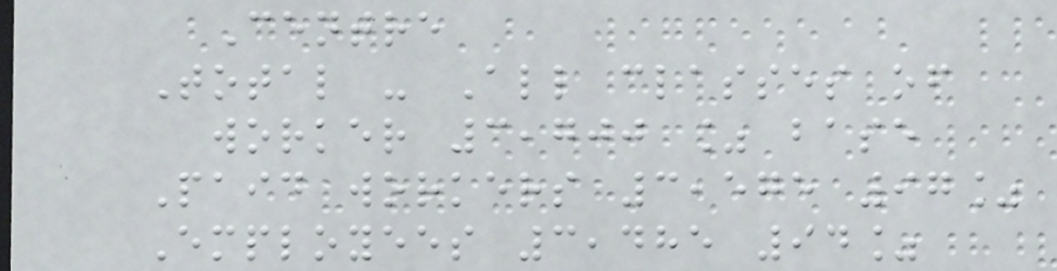Centre
Total - All classes of
worker 3,700 % base
Paid workers 3,575 97%
Employees 3,485 94%
